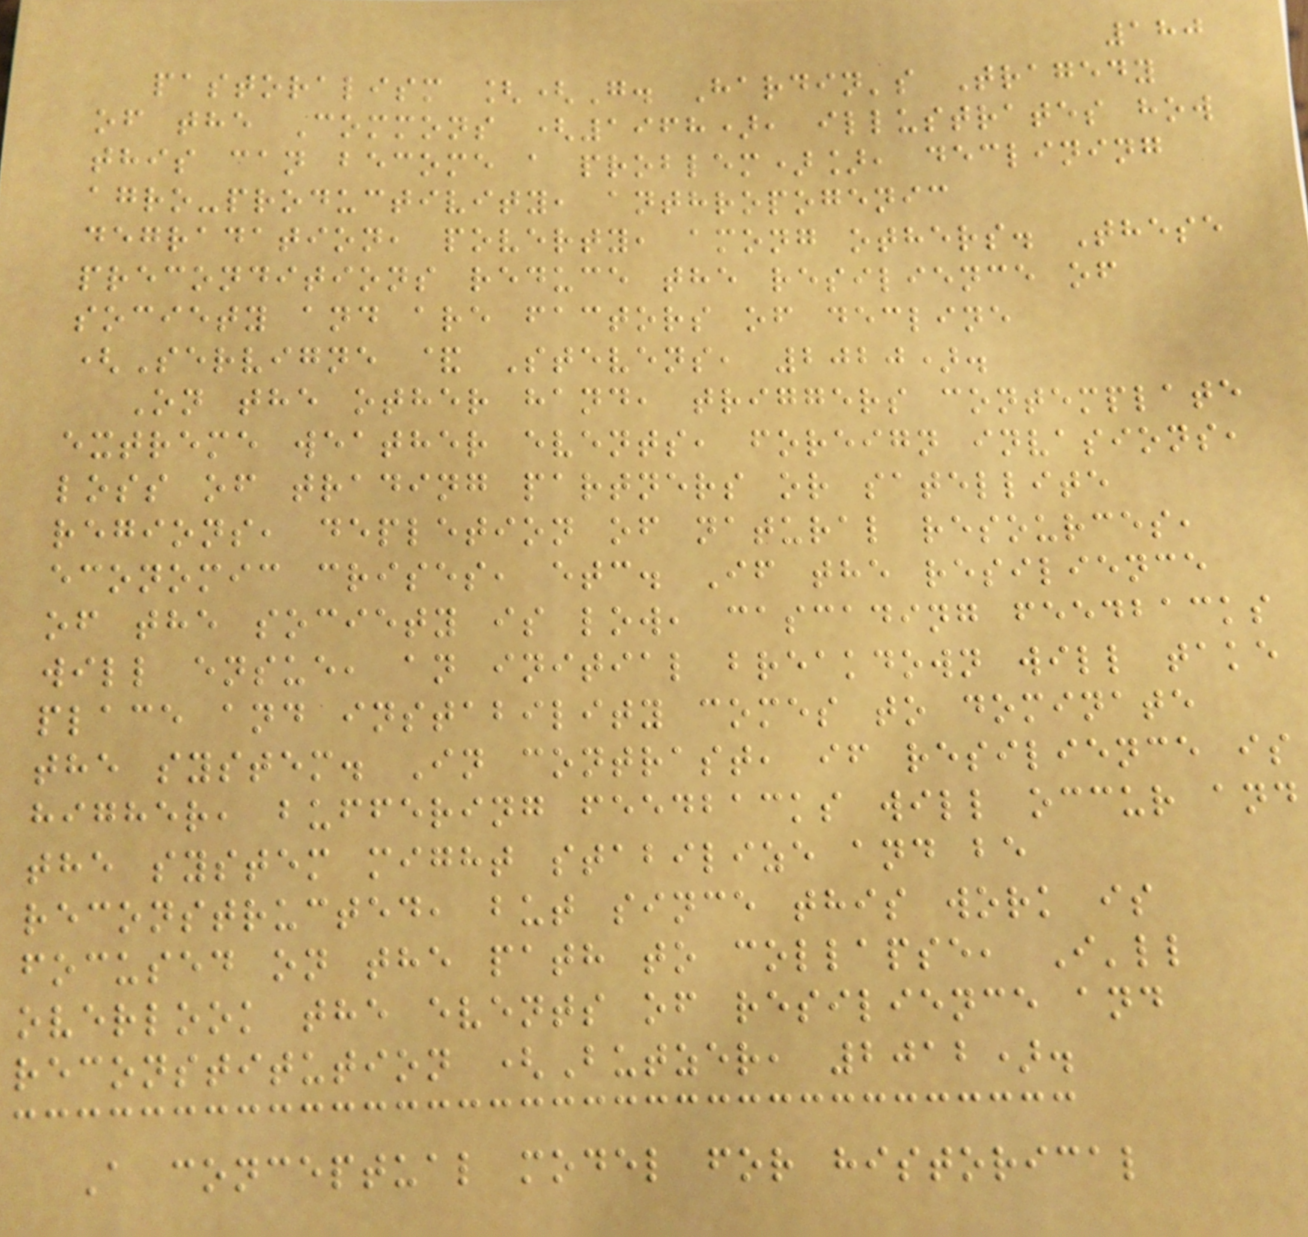180
pastoralism [(G. Hardin's Tragedy
of the Commons (1968), illustrates how
this can become a problem)], declining
agro-productivity, anthropogenic
degradation, poverty, among others. These
preconditions reduce the resilience of
society and are factors of decline
(Servigne & Stevens, 2020).
On the other hand, triggers contemplate
extreme weather events, foreign invasions,
loss of trading partners or satellite
regions, depletion of natural resources,
economic crises, etc. If the resilience
of the society is low, cascading feedbacks
will ensue, an initial breakdown will take
place and instability comes to dominate
the system. In contrast, if resilience is
higher, buffering feedbacks will occur and
the system might stabilize and be
reconstructed, but since this work is
focused on the path to collapse, I'll
overlook the events of resilience and
reconstitution (Butzer, 2012).
A conceptual model for historical
